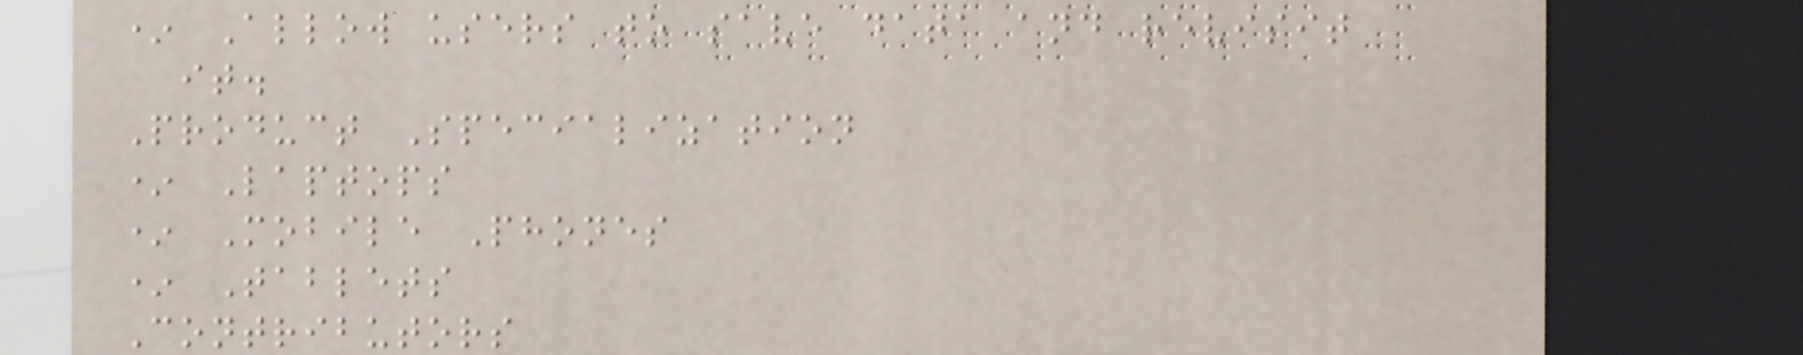* Allow users to save data and revisit
it.
Product Specialization
* Laptops
* Mobile Phones
* Tablets
Contributors
